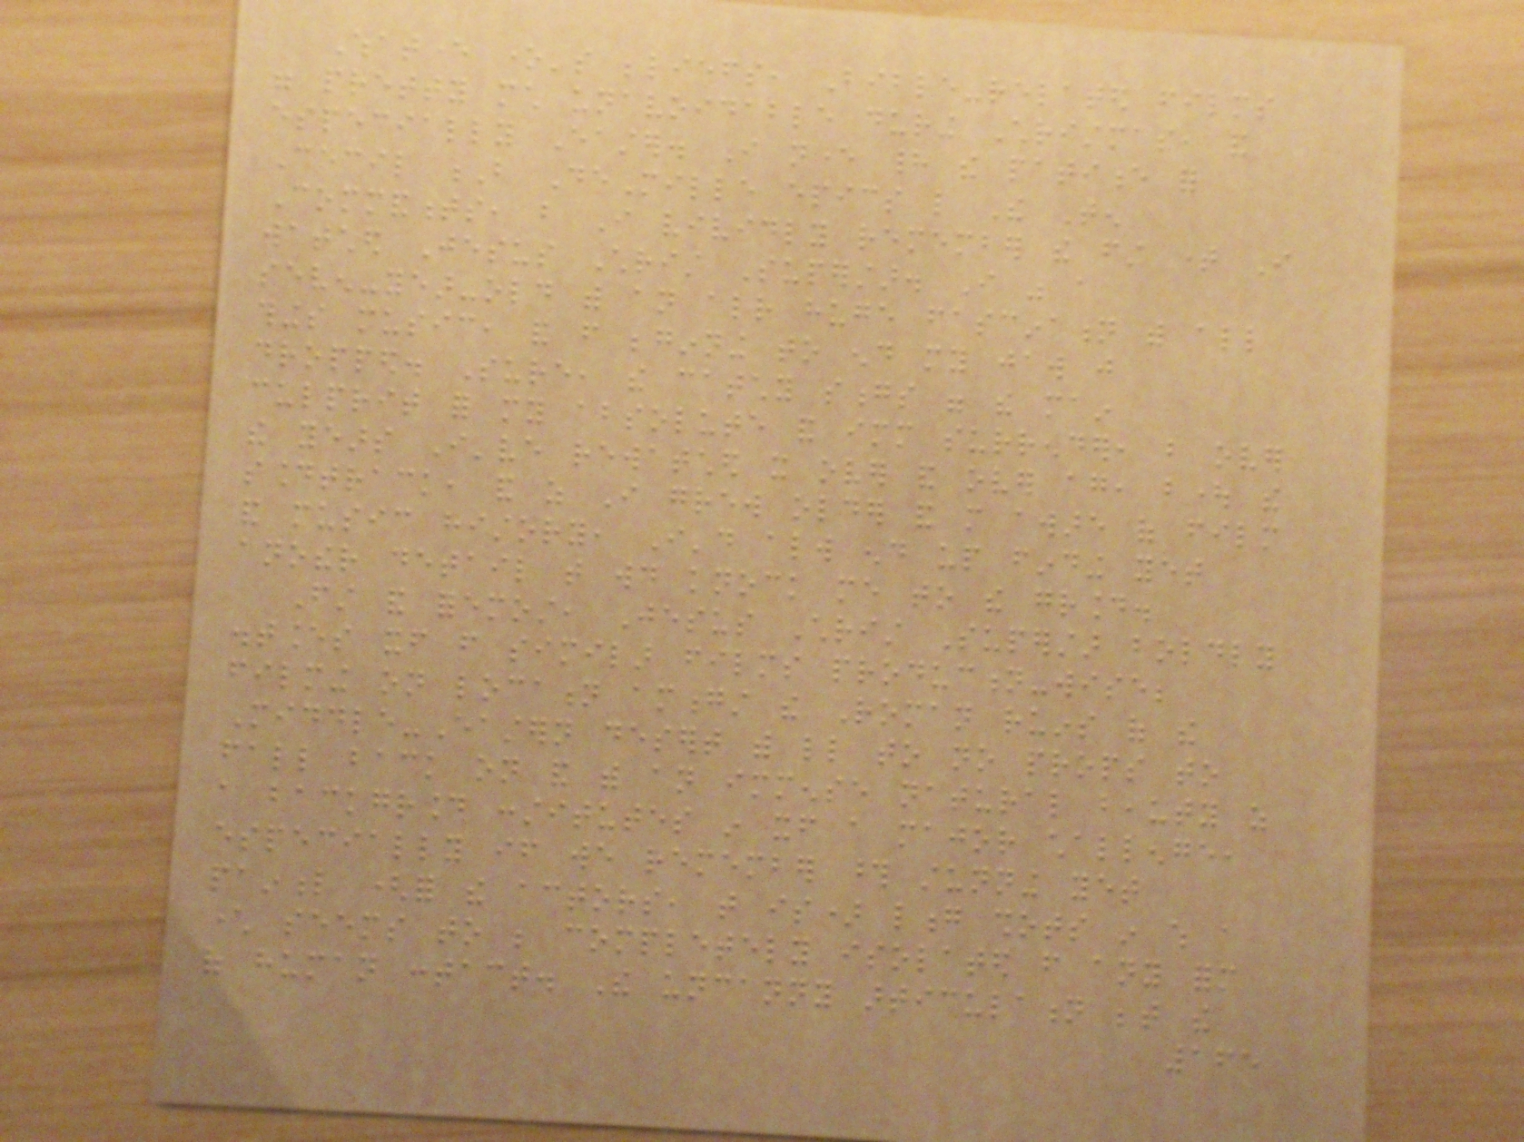Whatever one's beliefs, Bible-related films
were pretty much unavoidable during Christmas, and
especially Easter. I never had the patience for
Cecil B DeMille epics like The Ten
Commandments, but I vividly remember the first time I
watched Jesus Christ Superstar. I was a
seven-year-old with an already huge fascination with all
things music, and from beginning to end my jaw just
dropped. Sure, the catchy songs were the main
culprit for my absolute and immediate surrender, but over
the years I've rewatched it over and over again, bought the
soundtrack, and as I grew older and more aware of film
and music history, I'd always end up finding yet
another detail that would knock me to the ground.
First and foremost, Jesus Christ Superstar boldly
distances itself from similar films production-wise;
filming on location amongst the Roman ruins of the
Middle-Eastern desert with little to no props to
fall back on and with an immense natural beauty as
a background constitutes in itself a major challenge,
especially if we remember those stunning yet
painful (for the actors, that is) long shots in which a
character seems to be completely isolated from any form
of human contact. The uncanny articulation between the
165
